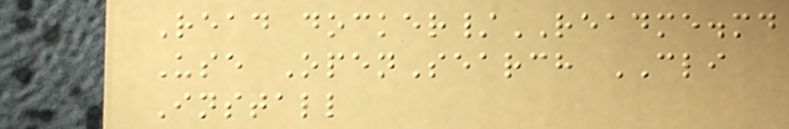Read docker/README.md
Use OpenSearch CLI
Install
